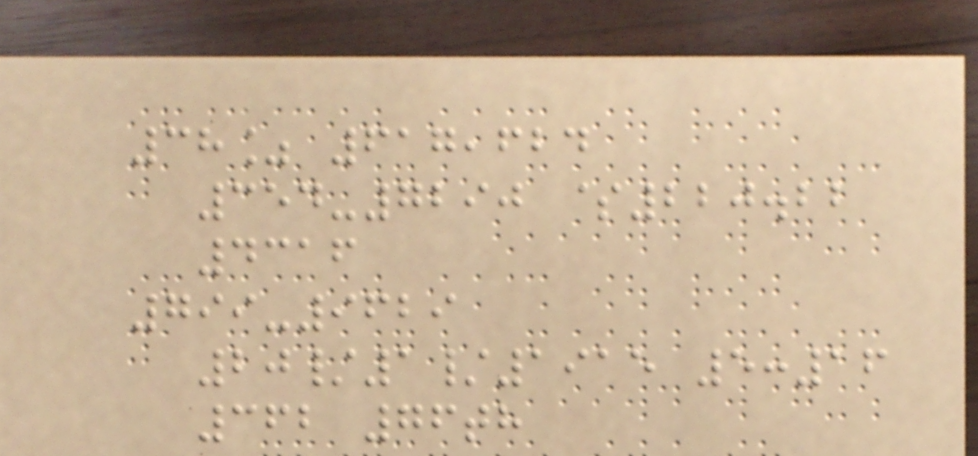38% 617,624
354-7290 $220.22
4316
799-9629
20/1/1915 5:16
362 76th
